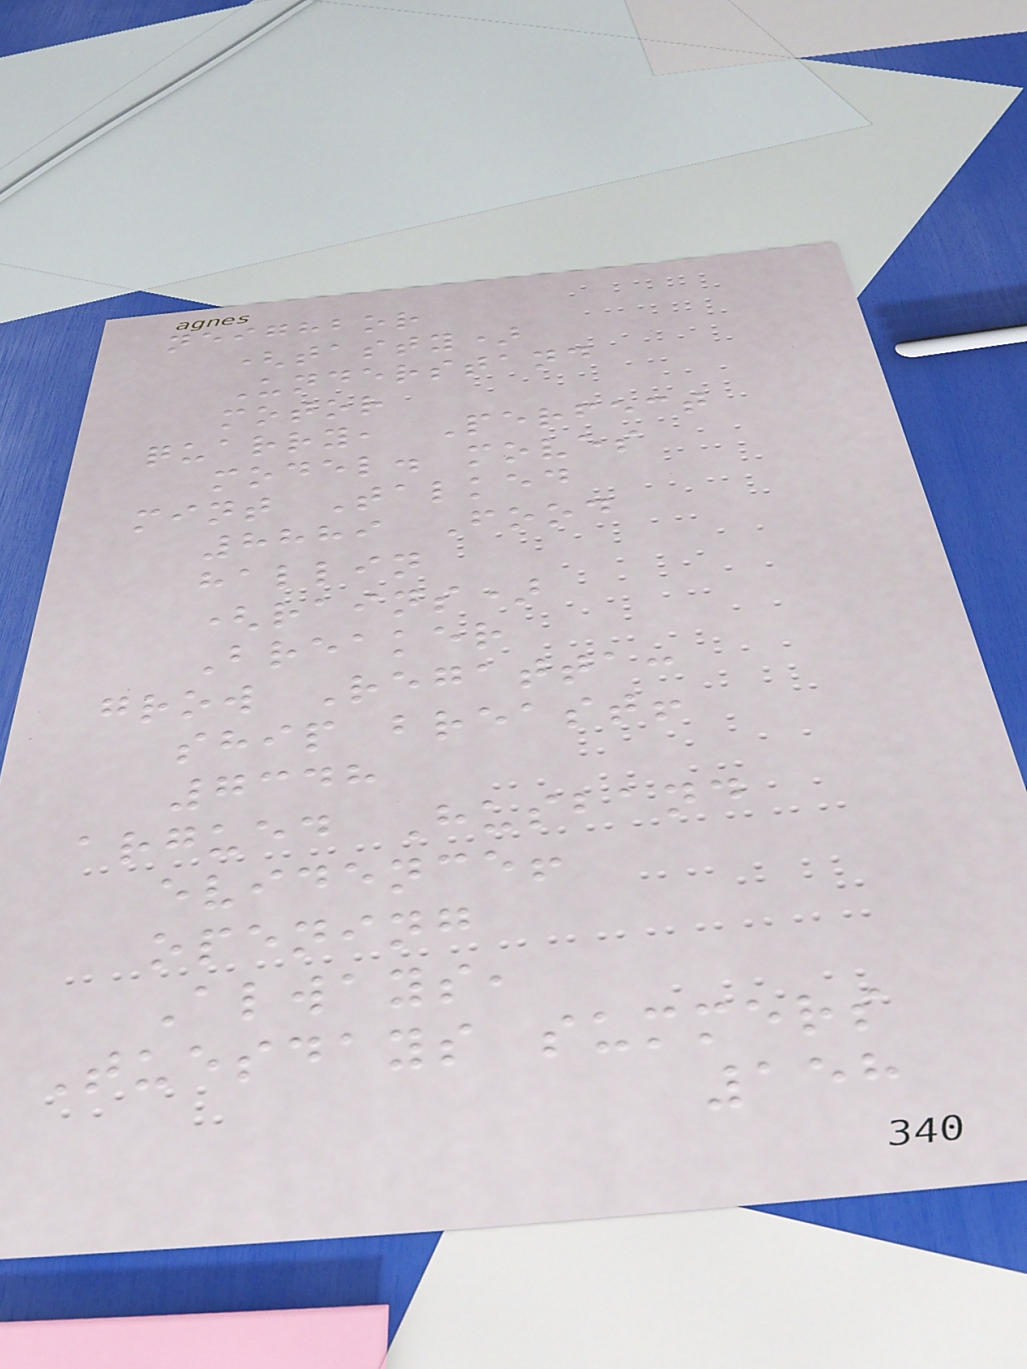neighbor
(tasty)
Understand
motor
quarry, Perfect
model. moves
mint Talked
8889 Food
hallin
(rains)
Breaker
grow Regatta:
ship breast!
7348
argued Husband
evidence!
opening
Always,
Tuesdays summers
158
